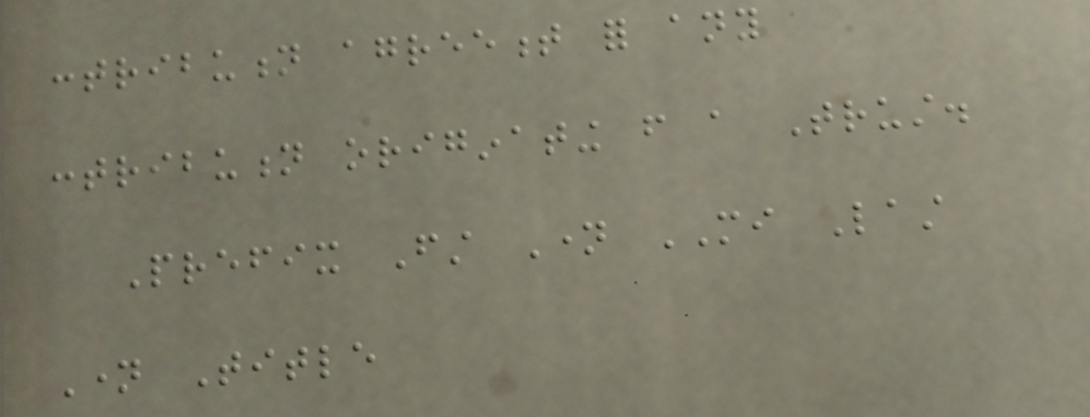contribution agreement for any
contribution originating from a Trust.
Prefix First Name MI Last
Name Title
